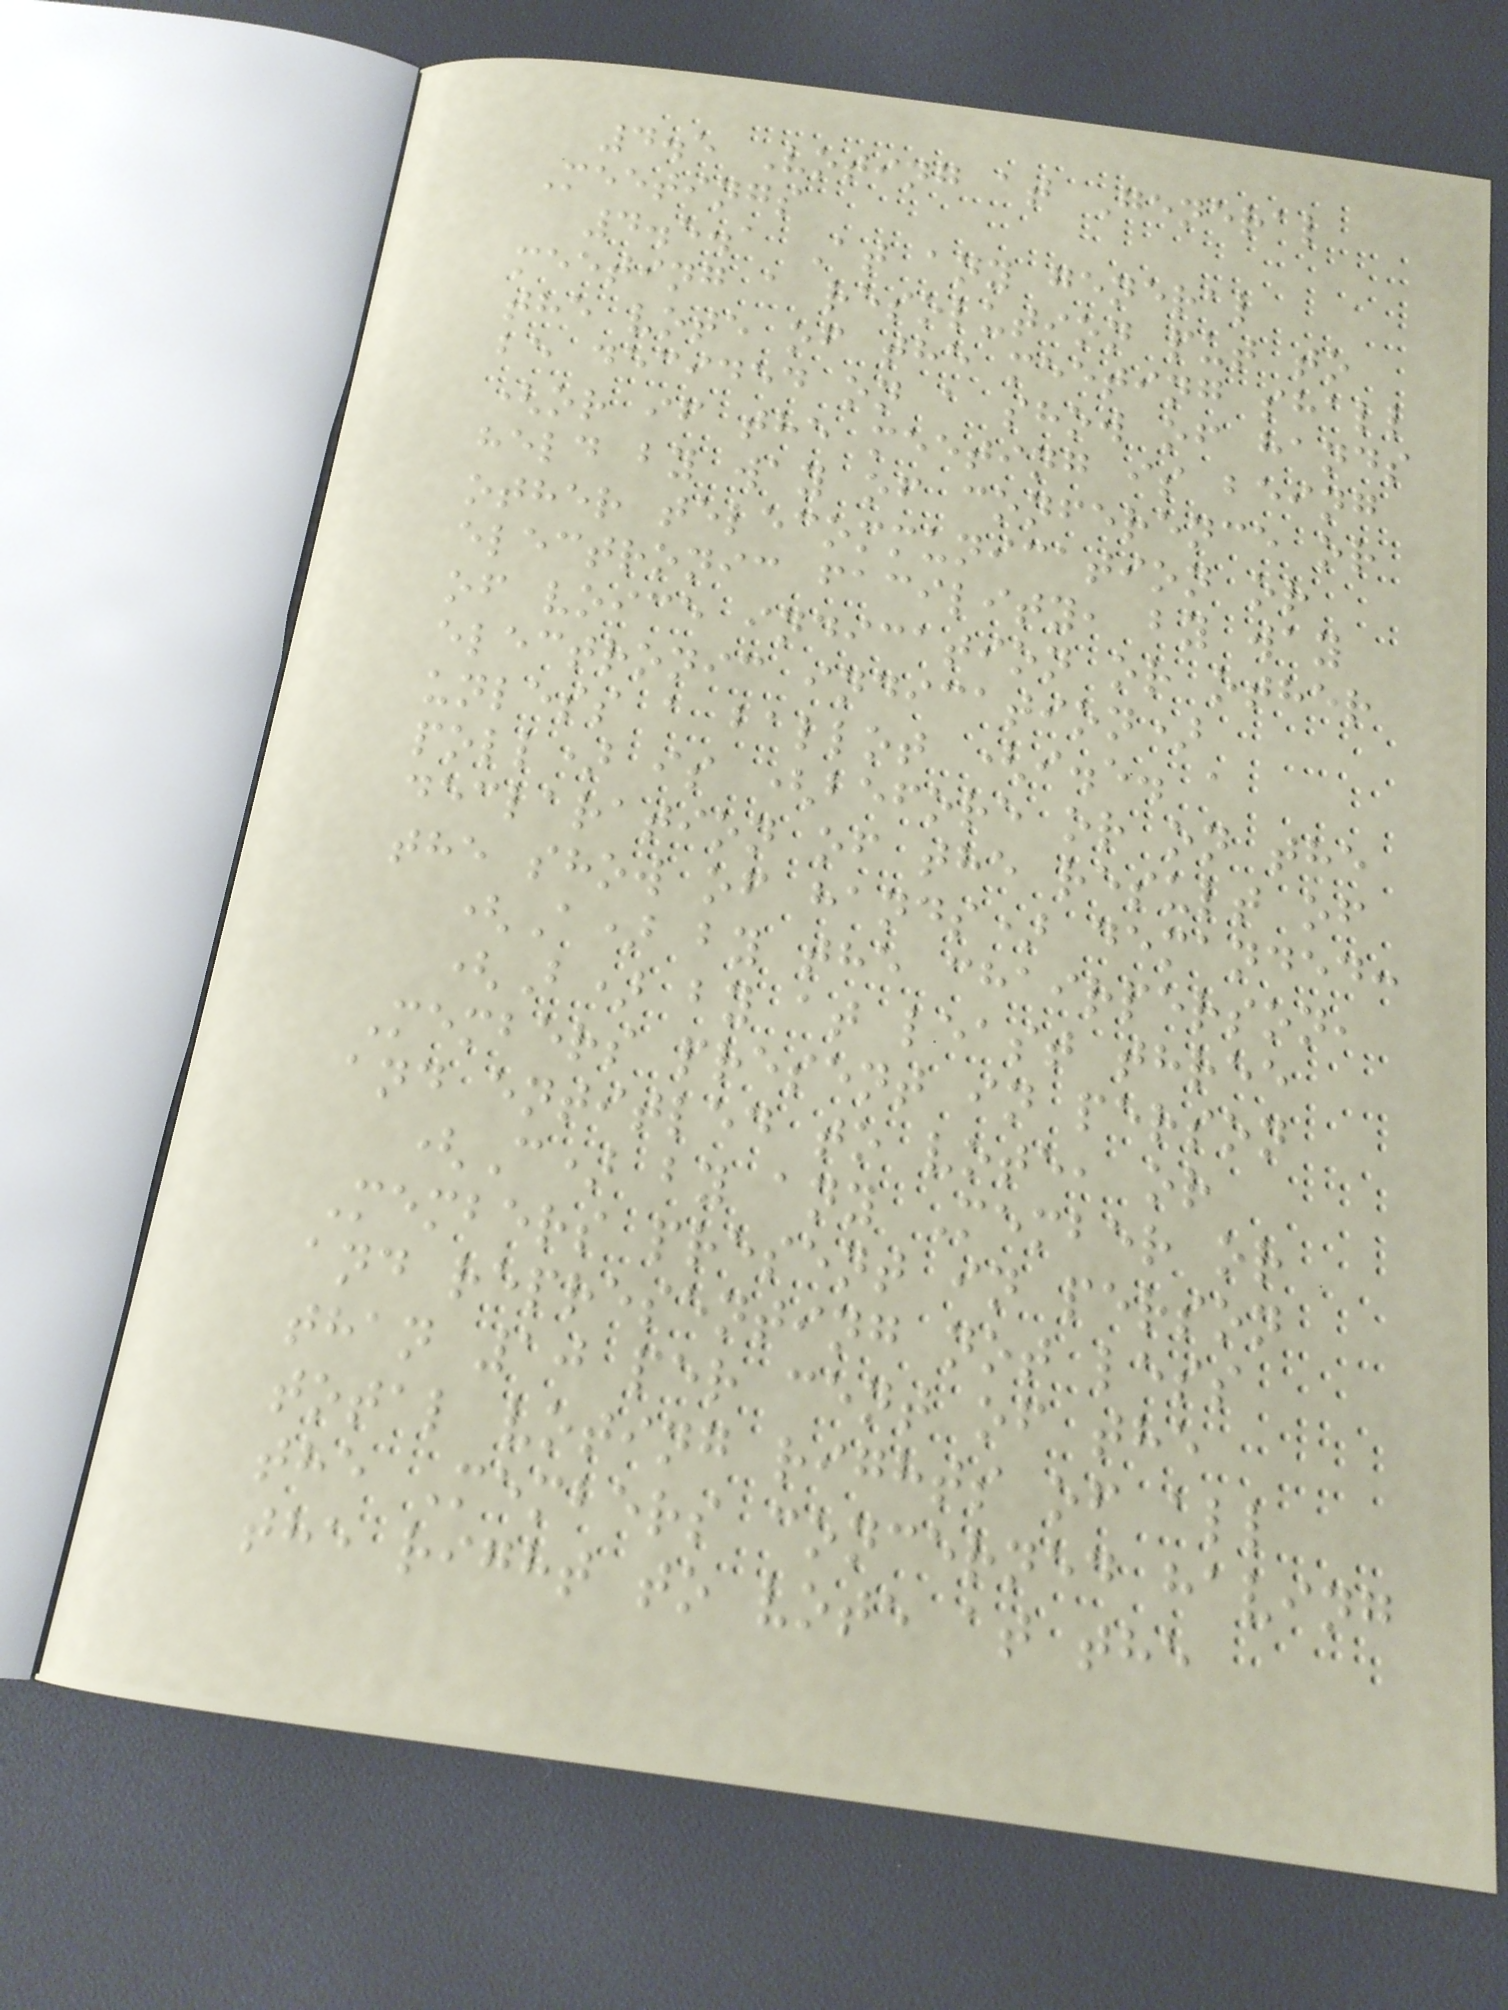4.5 Voting at General
Meetings
4.5.1 At any general
meeting a resolution put to
the vote of the meeting shall
be decided on a show of hands
(or if the meeting is being
held by way of conference or
other telecommunication or
electronic facility, by way
of voice indication or other
electronic indication)
unless a ballot (i.e. a
poll) is (before or on the
declaration of the result of
the show of hands) demanded:
(A) by the chairperson,
(B) by at least three
Members present in person
and entitled to vote, or
(C) by any Member or
Members present in person
and representing not less
than 10 per cent of the
total voting rights of all
the Members concerned having
the right to vote at the
